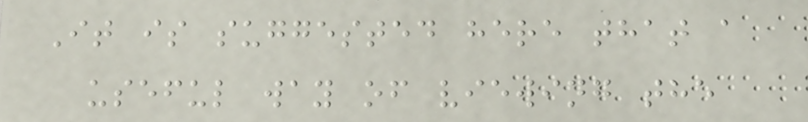It is suggested here that a
useful way of viewing the
